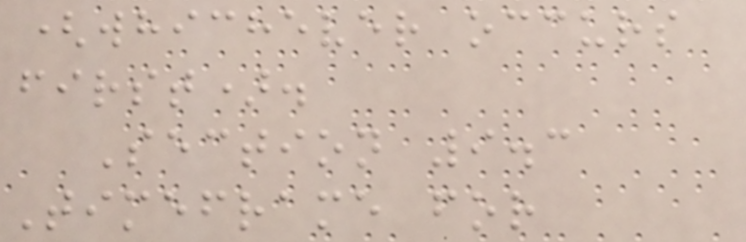(whichever occurs
first).
Section 9.3
Timeframe for
